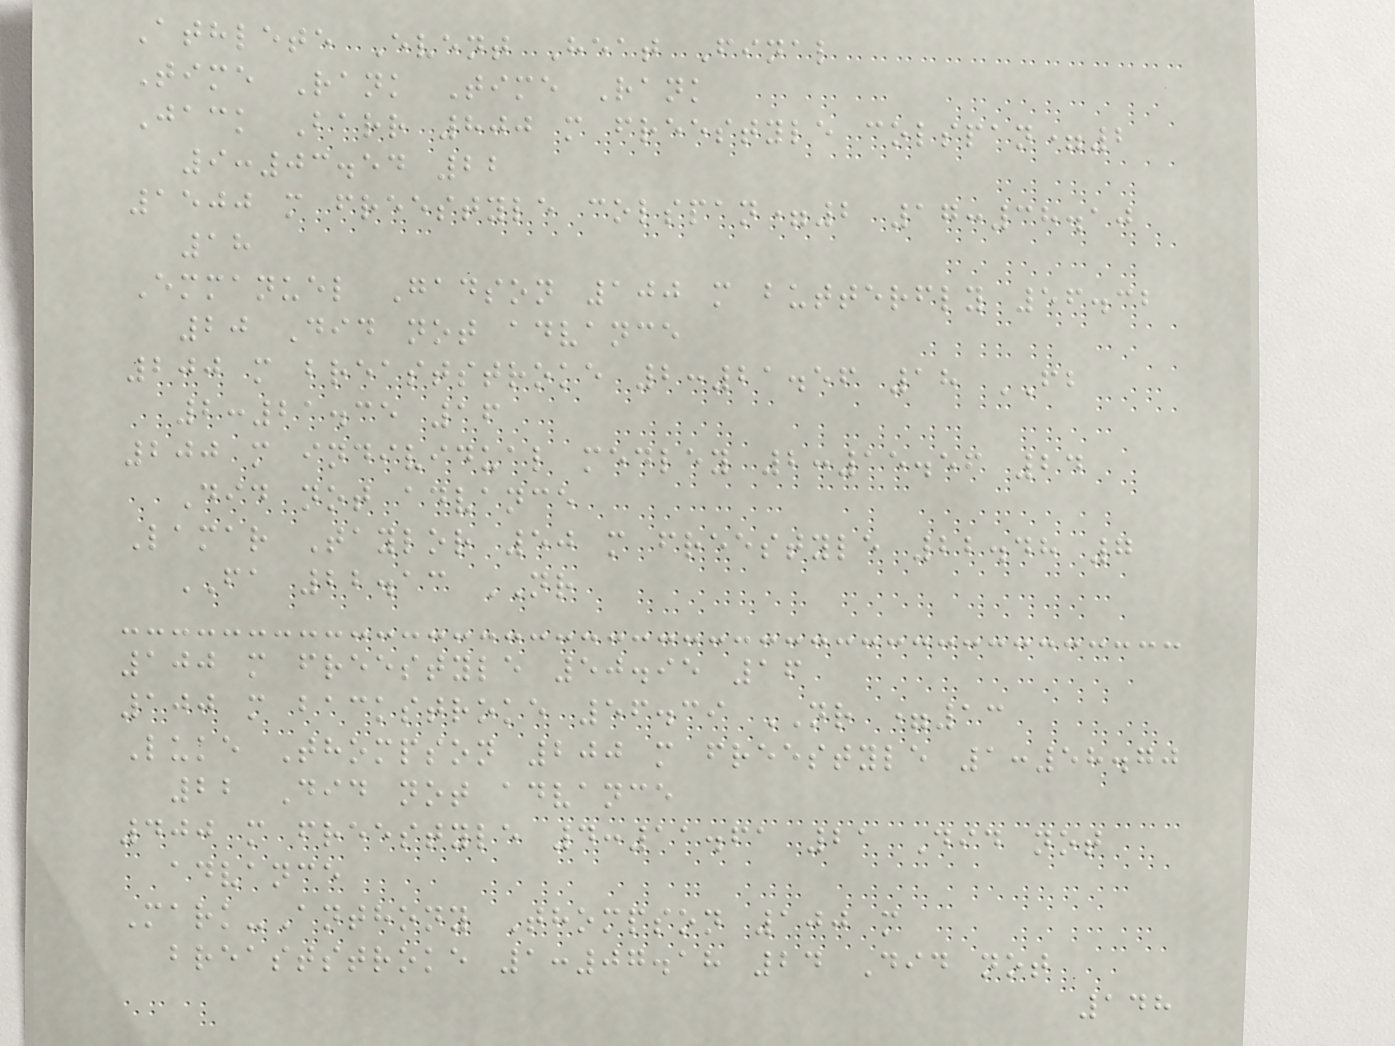Athlete Event Heat Final
Time Rank Time Rank
Jack Barr 800 m freestyle colspan=2
9:03.54 22
1500 m freestyle colspan=2 17:38.10
18
Emmanuel Gadson 100 m butterfly 56.32
20 Did not advance
200 m breaststroke 2:21.56 18 FB
2:21.35 16
200 m individual medley 2:15.56 24
Did not advance
Lamar Taylor 50 m freestyle 22.48 7
FA 22.13 NR
100 m freestyle 50.95 16
100 m backstroke 56.39 NR =13
Luke Thompson 200 m freestyle 1:58.70
22 Did not advance
400 m freestyle 4:11.61 21 Did not
advance
Mark-Anthony Thompson 100 m
breaststroke 1:07.18 24 Did not
148
